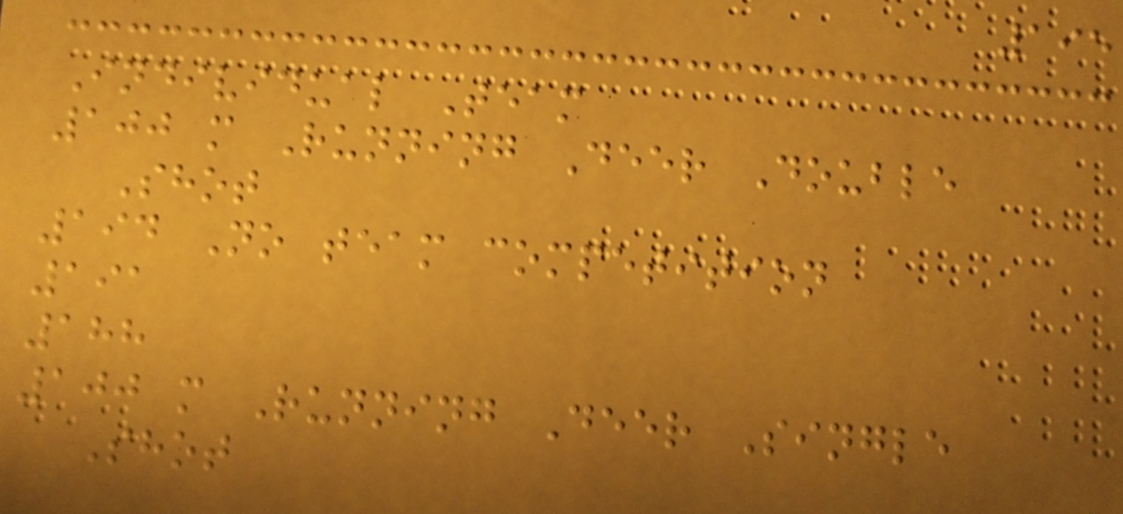195
Individual Team
100 m Running Deer Double
Shot
194 No team competition
191
188
100 m Running Deer Single
Shot
